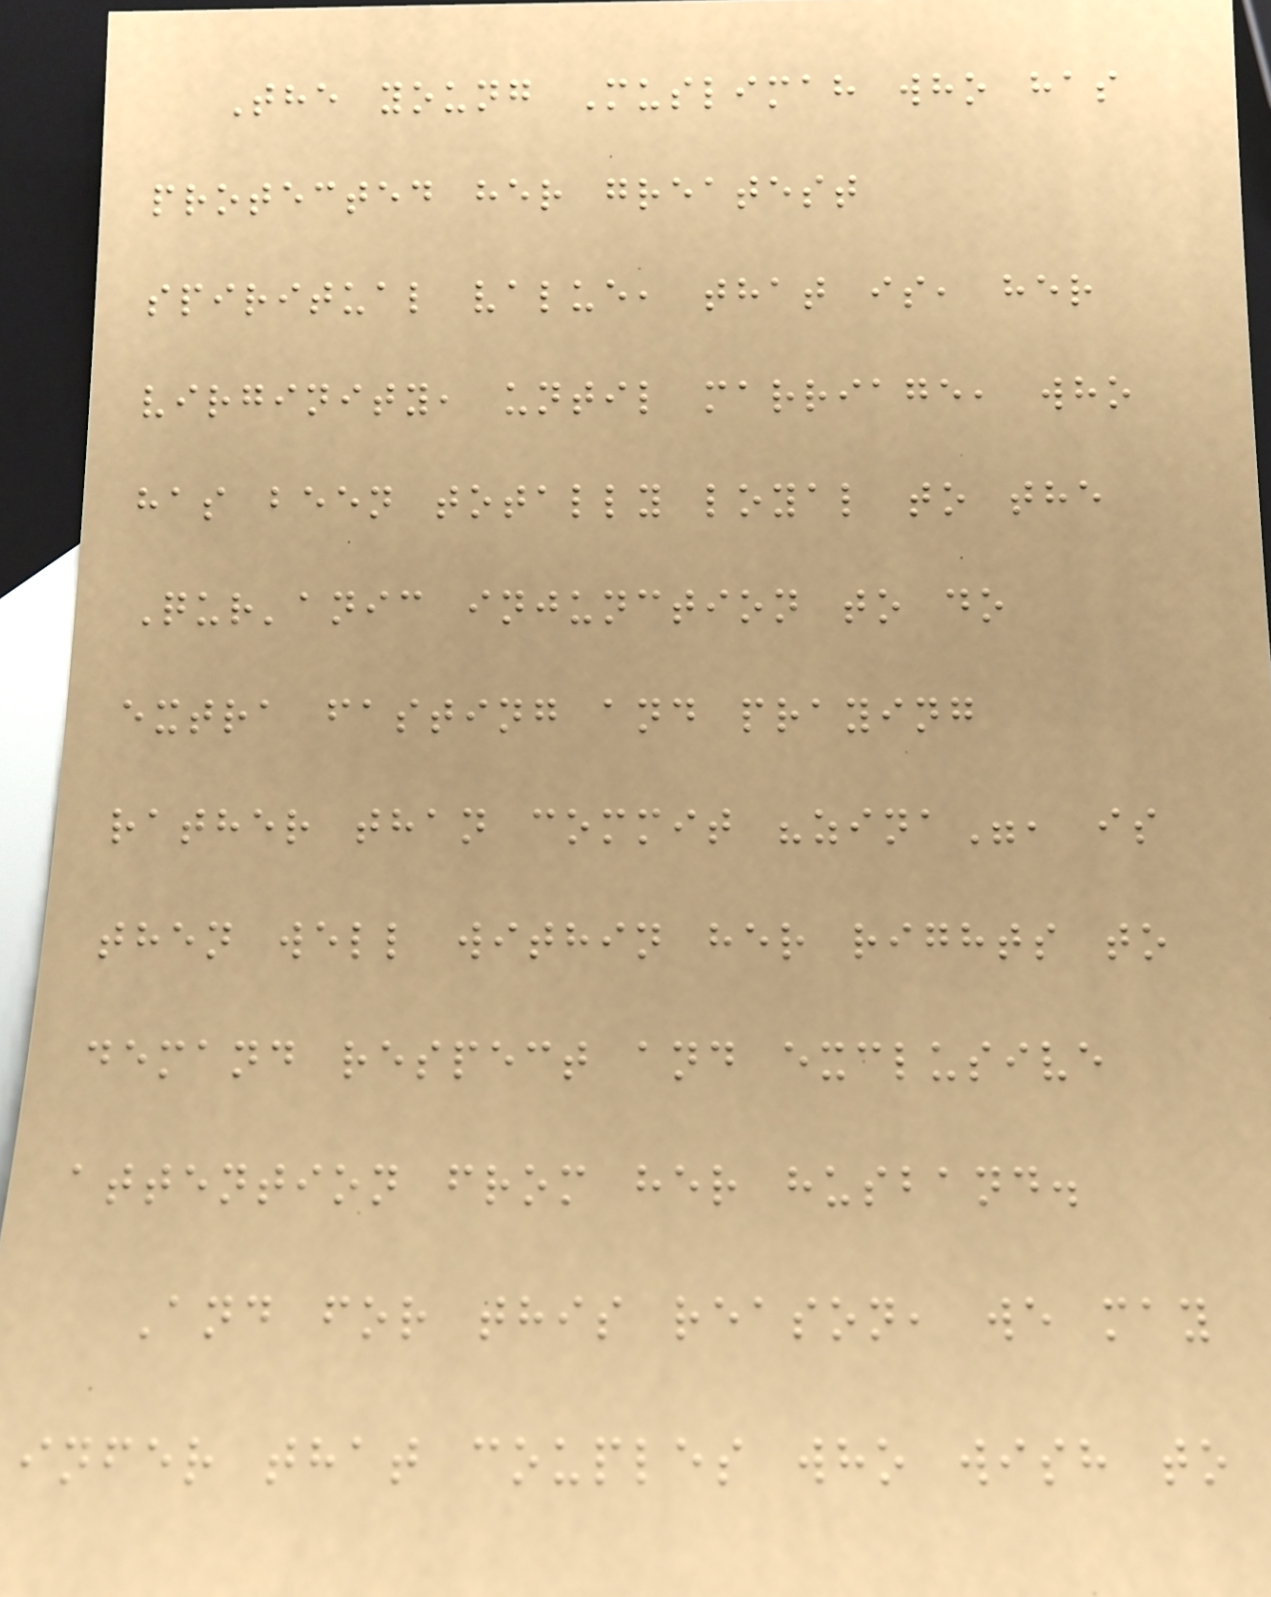The young Muslimah who has
protected her greatest
spiritual value, that is, her
virginity, until marriage, who
has been totally loyal to the
Qur'anic injunction to do
extra fasting and praying
rather than commit "zina", is
then well within her rights to
demand respect and exclusive
attention from her husband.
And for this reason, we may
infer that couples who wish to
